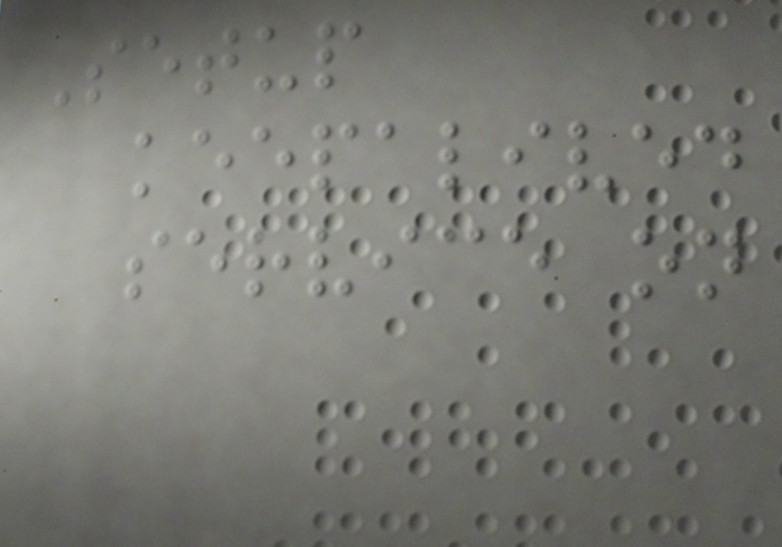Setup
keepalived
service on
